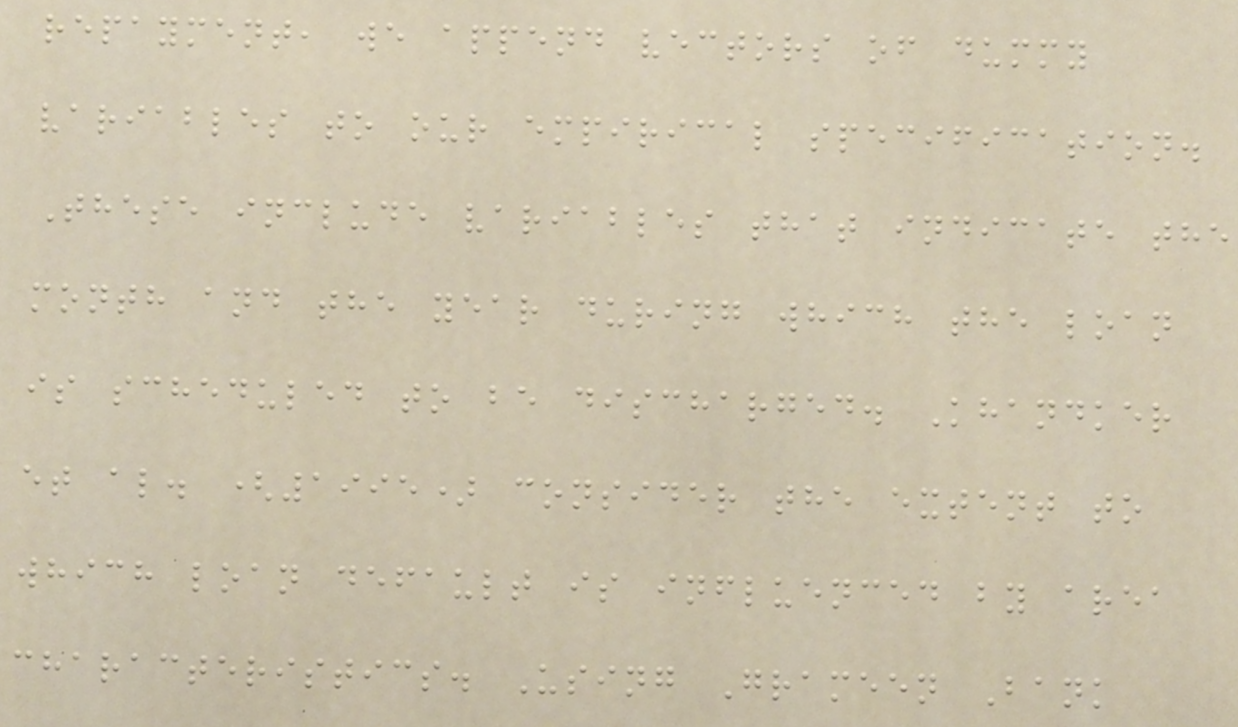repayment, we append vectors of dummy
variables to our empirical specification.
These include variables that indicate the
month and the year during which the loan
is scheduled to be discharged. Khandker
et al. (1995) consider the extent to
which loan default is influenced by area
characteristics. Using Grameen Bank
